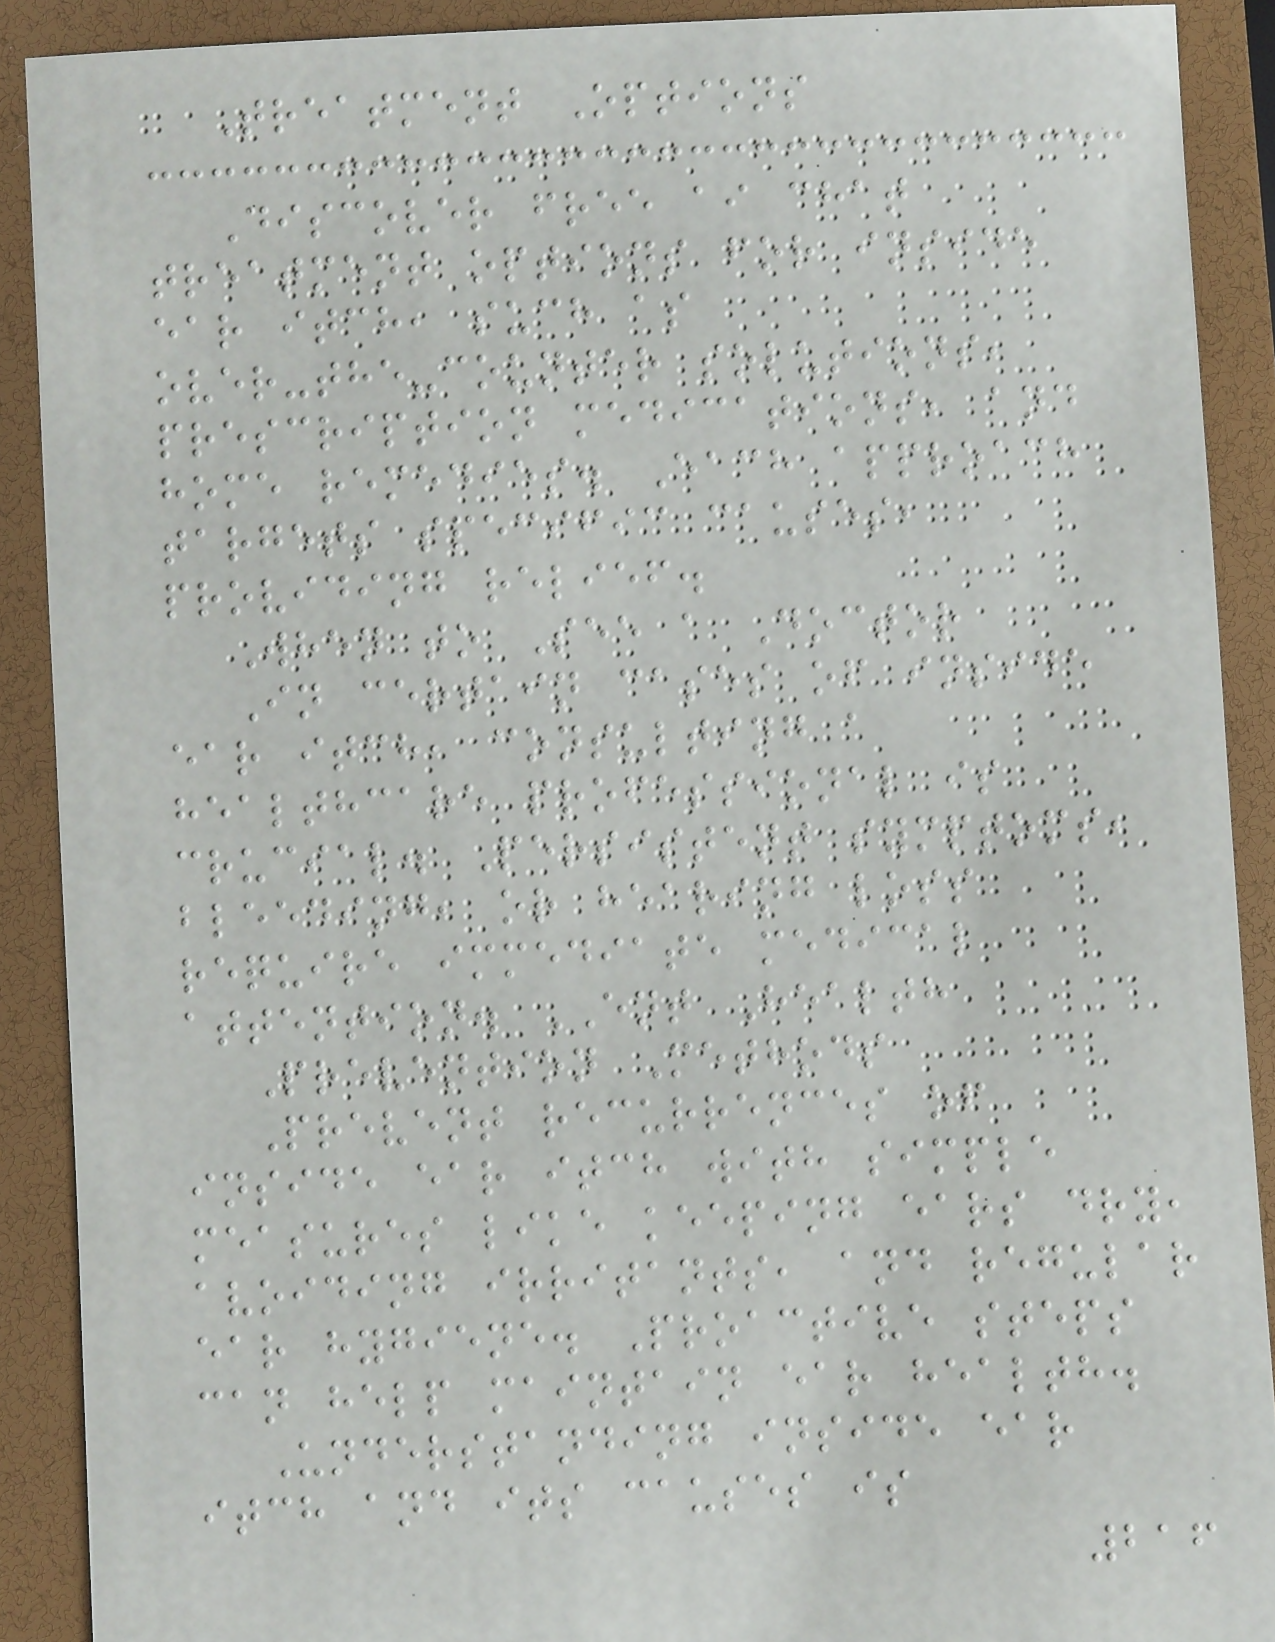Treatment Options
Discover free ai chat
treatment options for inside
ear itch, such as
over-the-counter solutions,
prescription medications, and
home remedies. Each approach
targets specific causes,
providing relief.
When to See a Doctor
In certain cases of inside
ear itch, consulting a
healthcare professional is
crucial. Persistent symptoms,
bleeding, or hearing loss
require immediate medical
attention. ENT Health
Prevention Methods
Prevent recurrences of
inside ear itch with simple
measures like keeping ears dry,
avoiding irritants, and regular
ear hygiene. Proactive steps
can help maintain ear health.
Understanding inside ear
itch and its causes is
216
